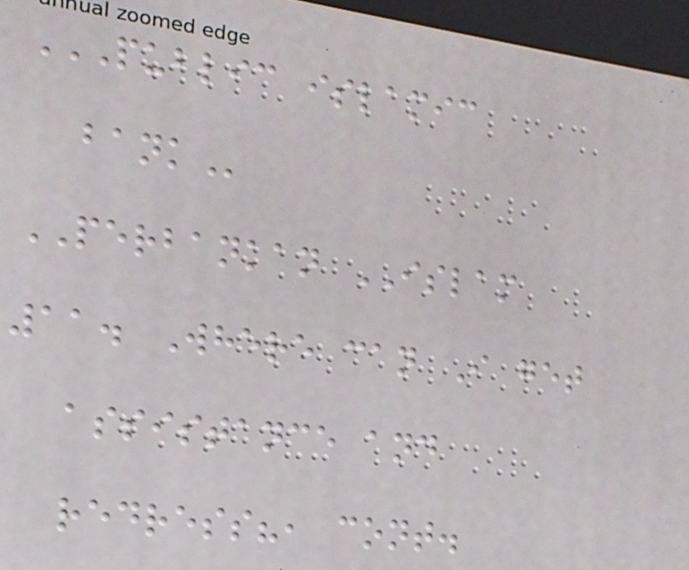PUBLIC ISLAMIC
BANK
PERBANKAN ISLAM
11. Where can I get
assistance and
redress?, cont.
